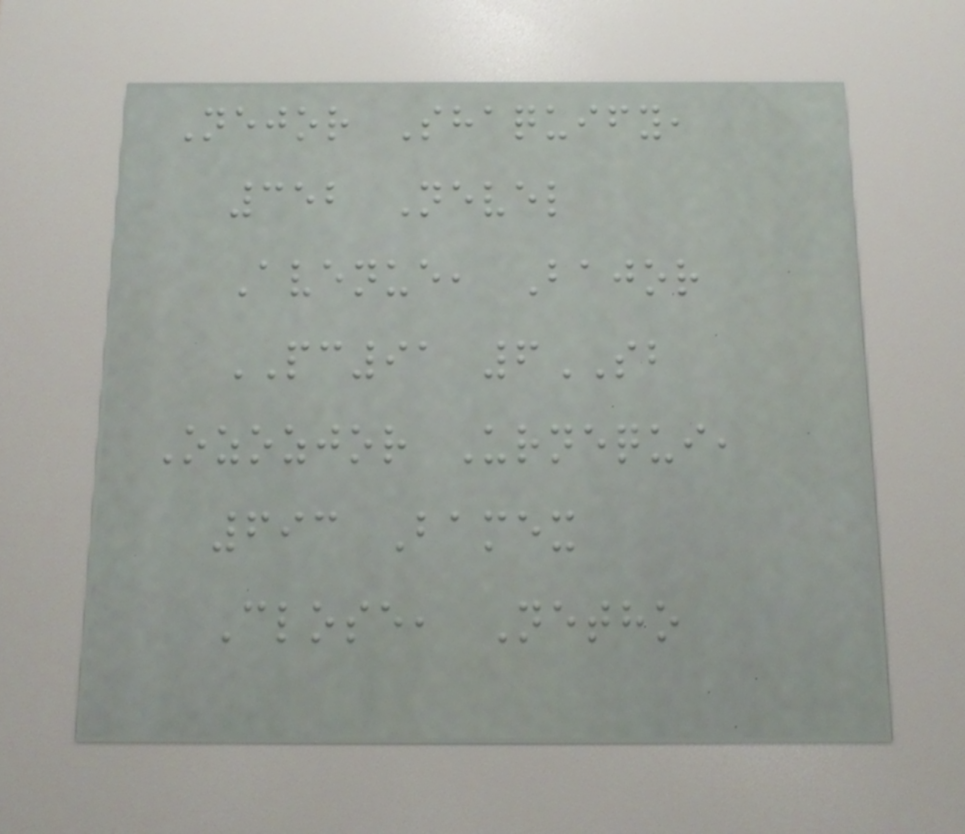Nejor Shaquify,
352 Nevel
Avenue, Bajor
PC91 6SB
Ozozjor Urnequi,
693 Bamex
Close, Netho
